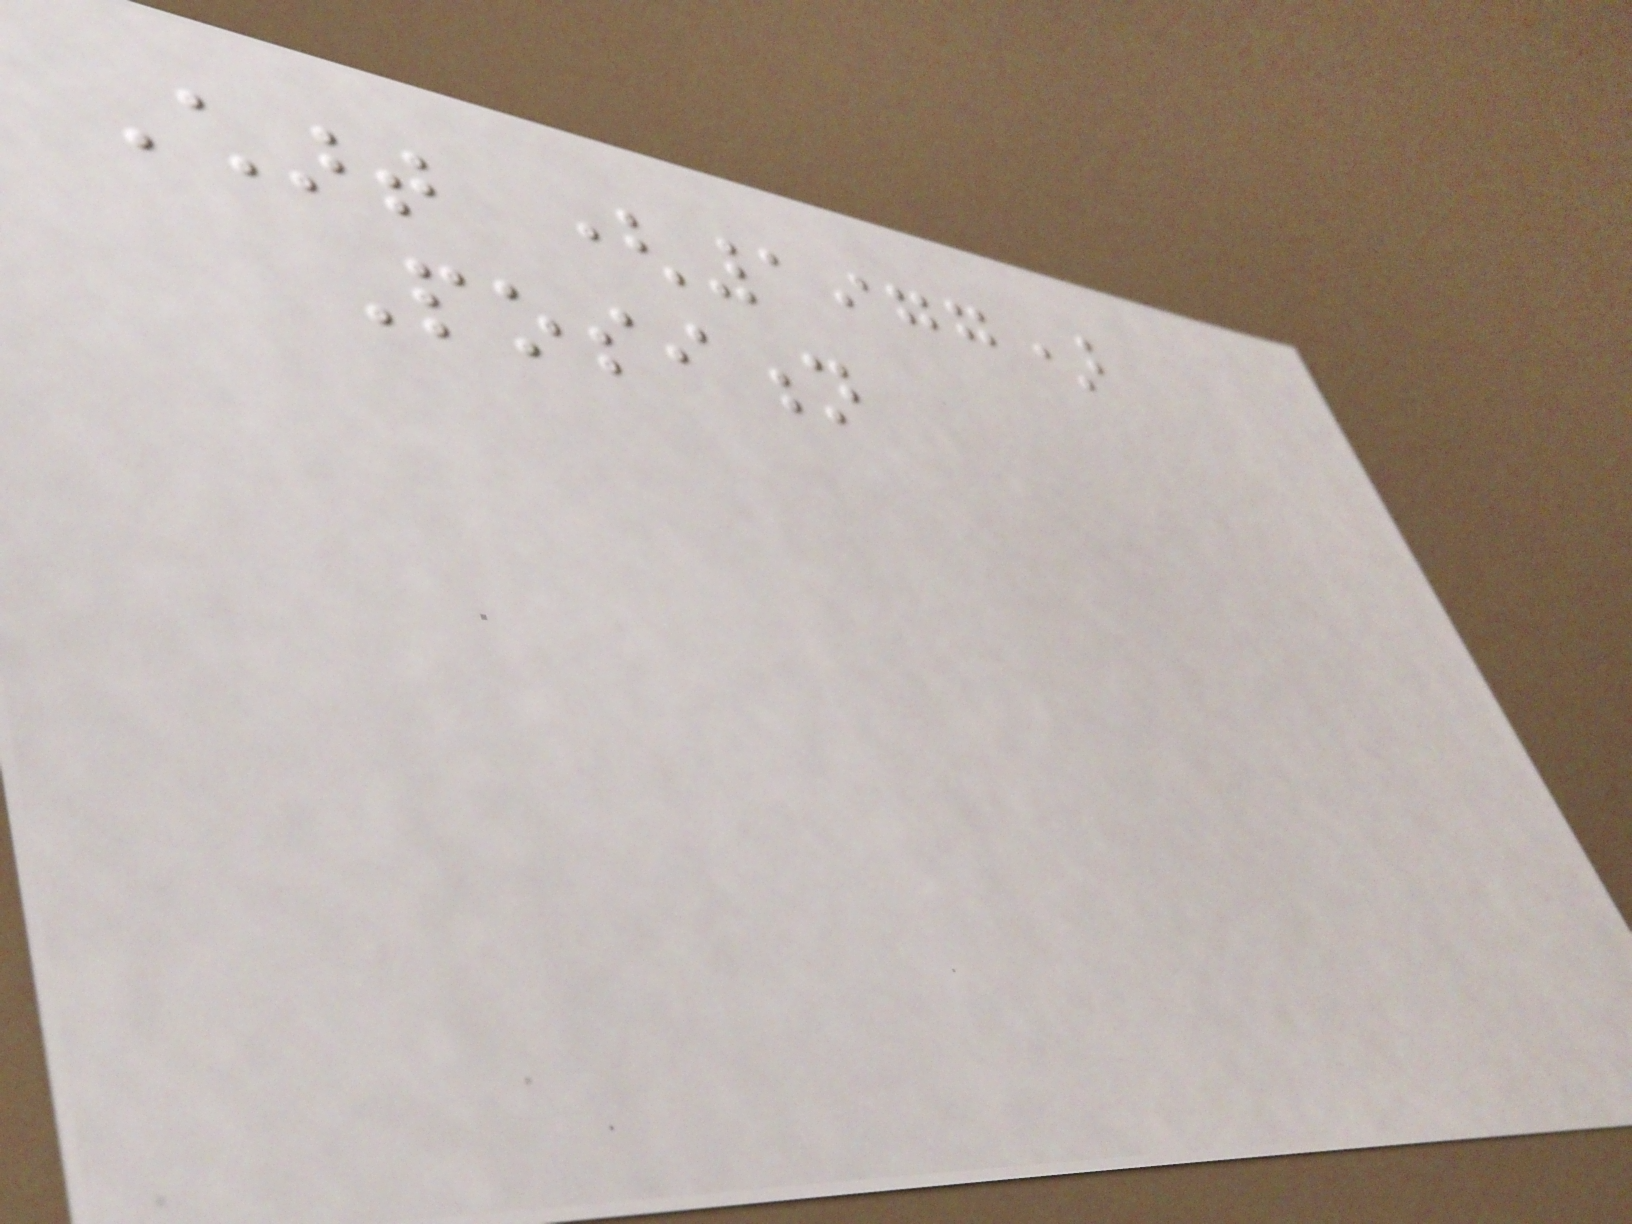Chart (1977)
Position
